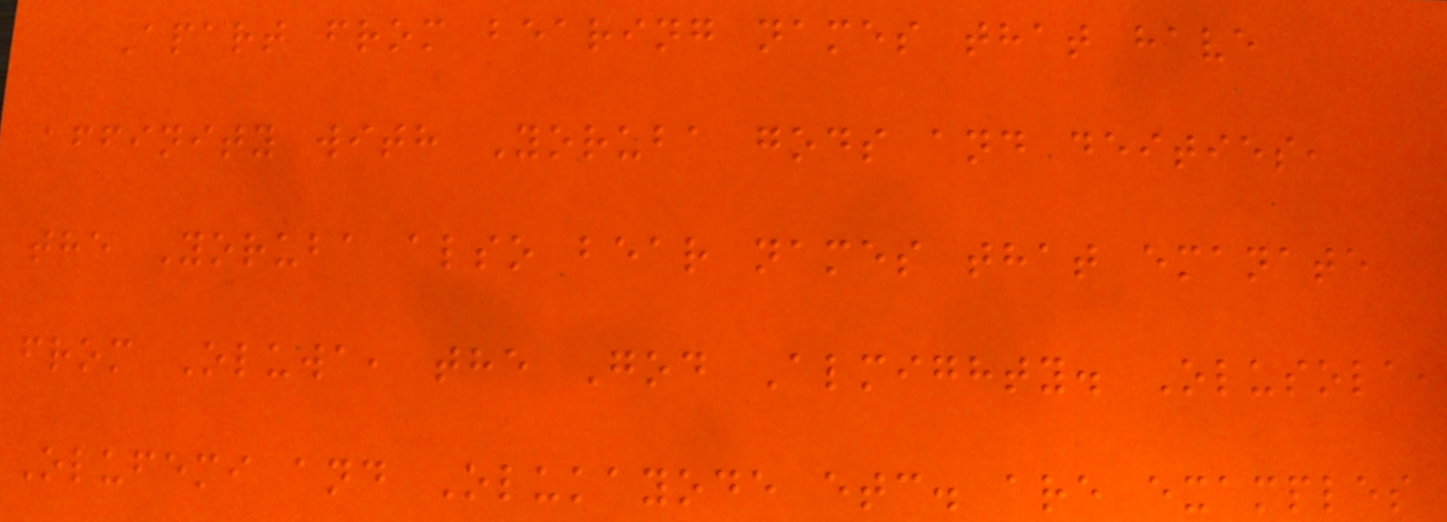Apart from bearing names that have
affinity with Yoruba gods and deities,
the Yoruba also bear names that emanate
from Oluwa, the God Almighty. Olusola,
Olufemi and Olukayode etc. are examples
